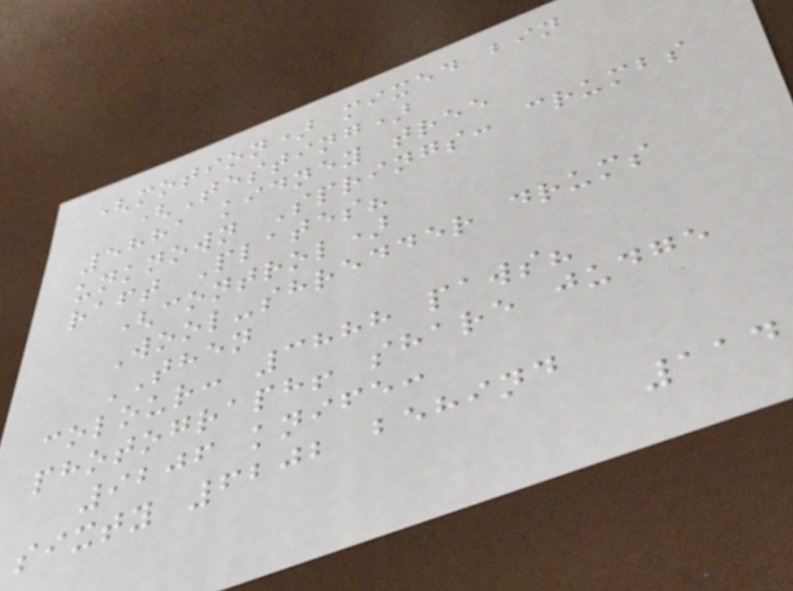(motion) mixed bin
(Testing)
5881 kidney tree
unknown Springs: crumbs
raft Plates?
(control)
Wool-shredder drums
THEN
colour: 3888 paws?
photograph! share judge
9206 knife:
sixty 6202 behind
114
